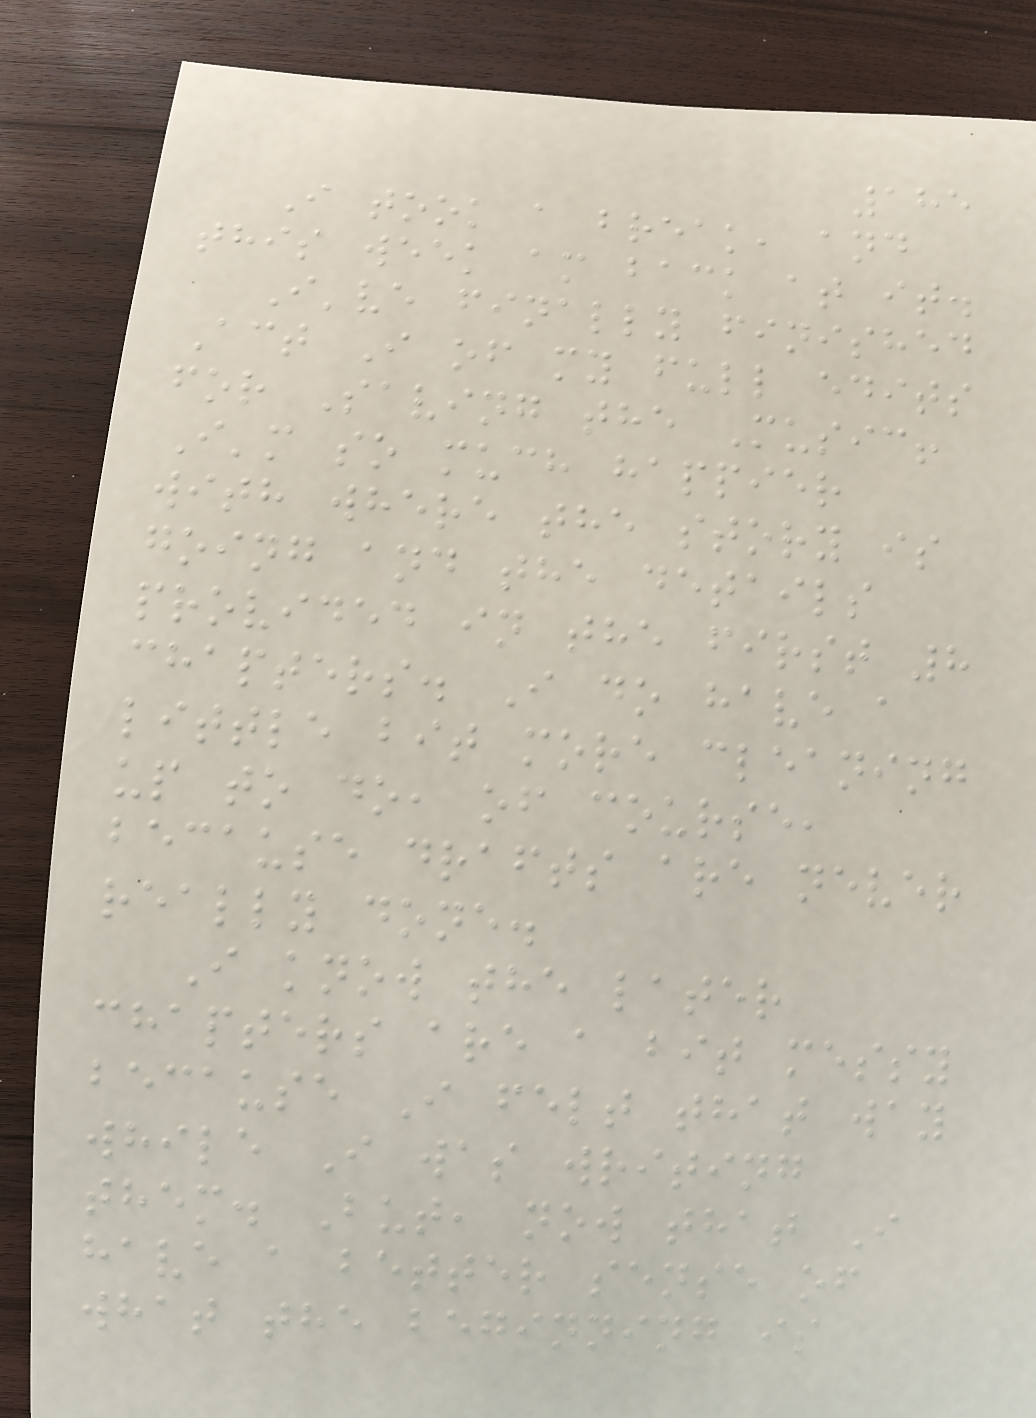185
I took a break, and
this week am back at it.
I've finally finished
Act I of my full edits
for Saving the Music!
I'm so much happier
with where the story is
going and the details
provided in the first 8
chapters. I do have a
little bit more cleaning
up to do, of course,
because drafts are never
really done.
I know the later
chapters are a bit messy
because I felt that way
while I was writing
them. But, now that I
have a better sense of
what the beginning is
